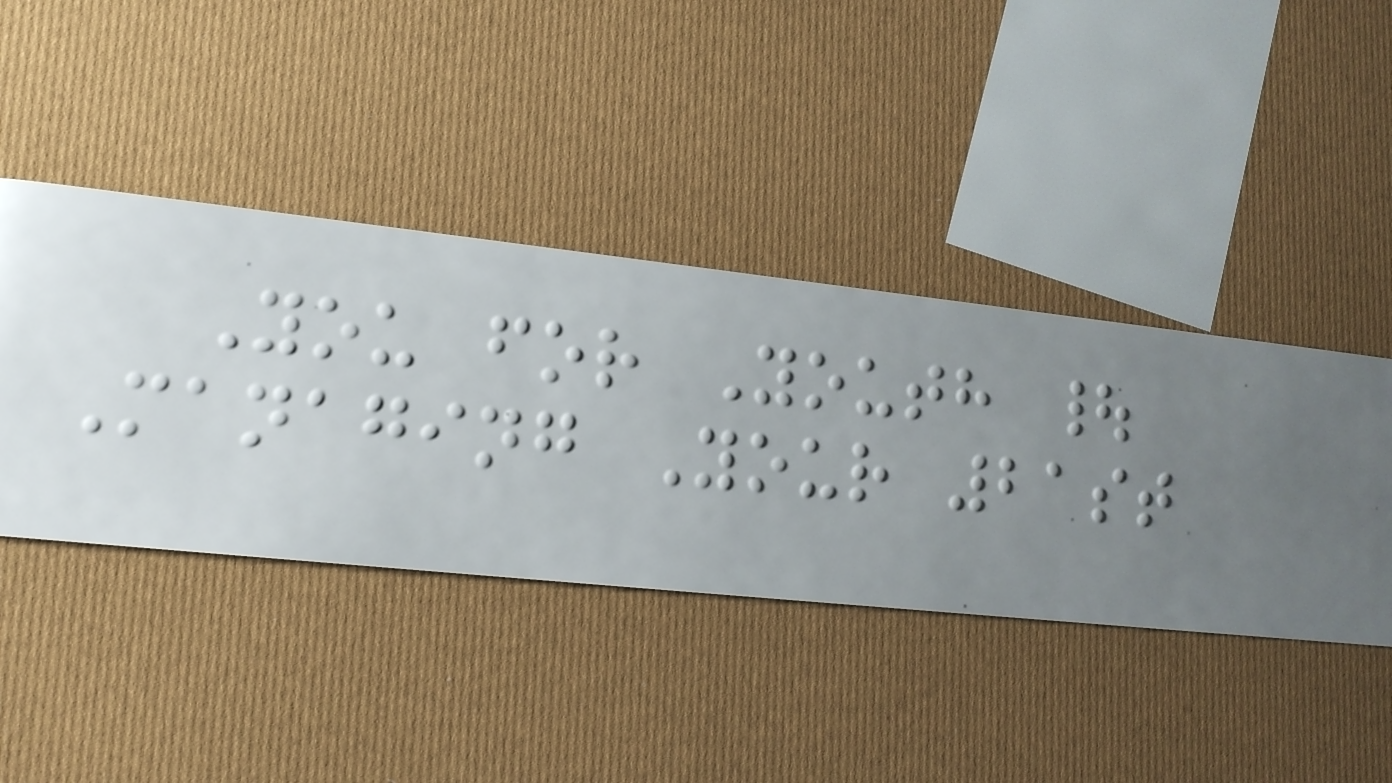You for Youth |
Managing Your 21st
